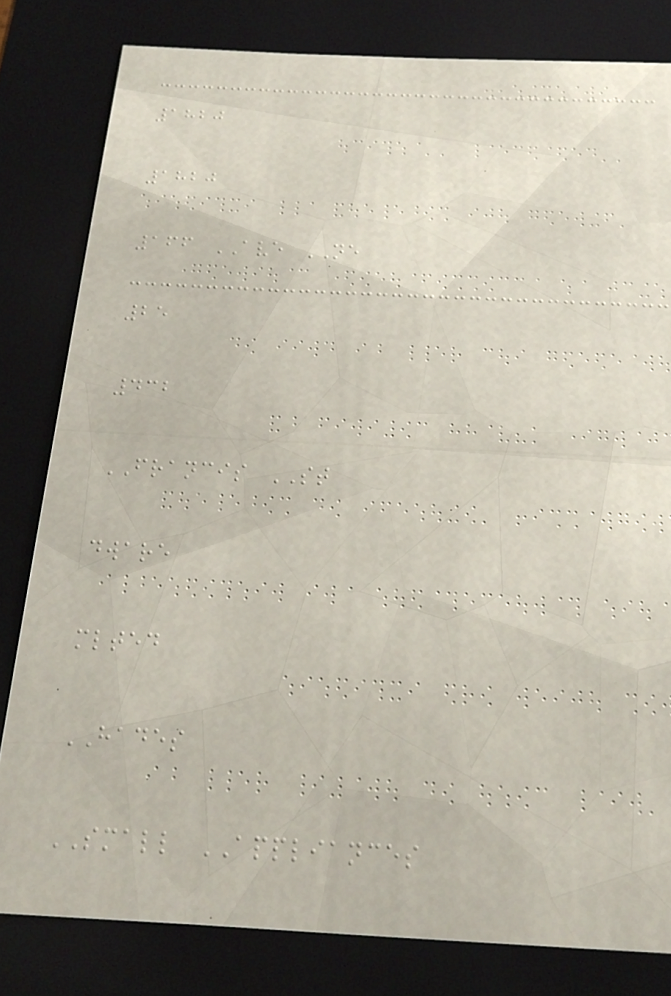1820
1820
166 AVE NE
25
432
FRANCIS ST
dware
mlted
HADES
SMALL APPLIANCES
